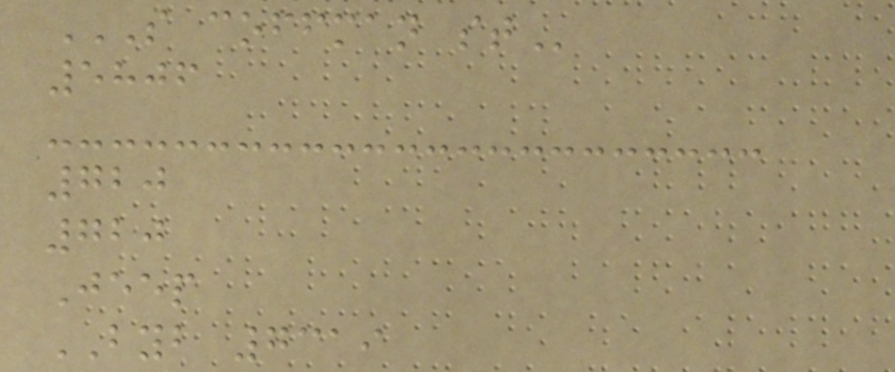S COFFMAN ST
5806
720
720
Jeep
BYB 7319
